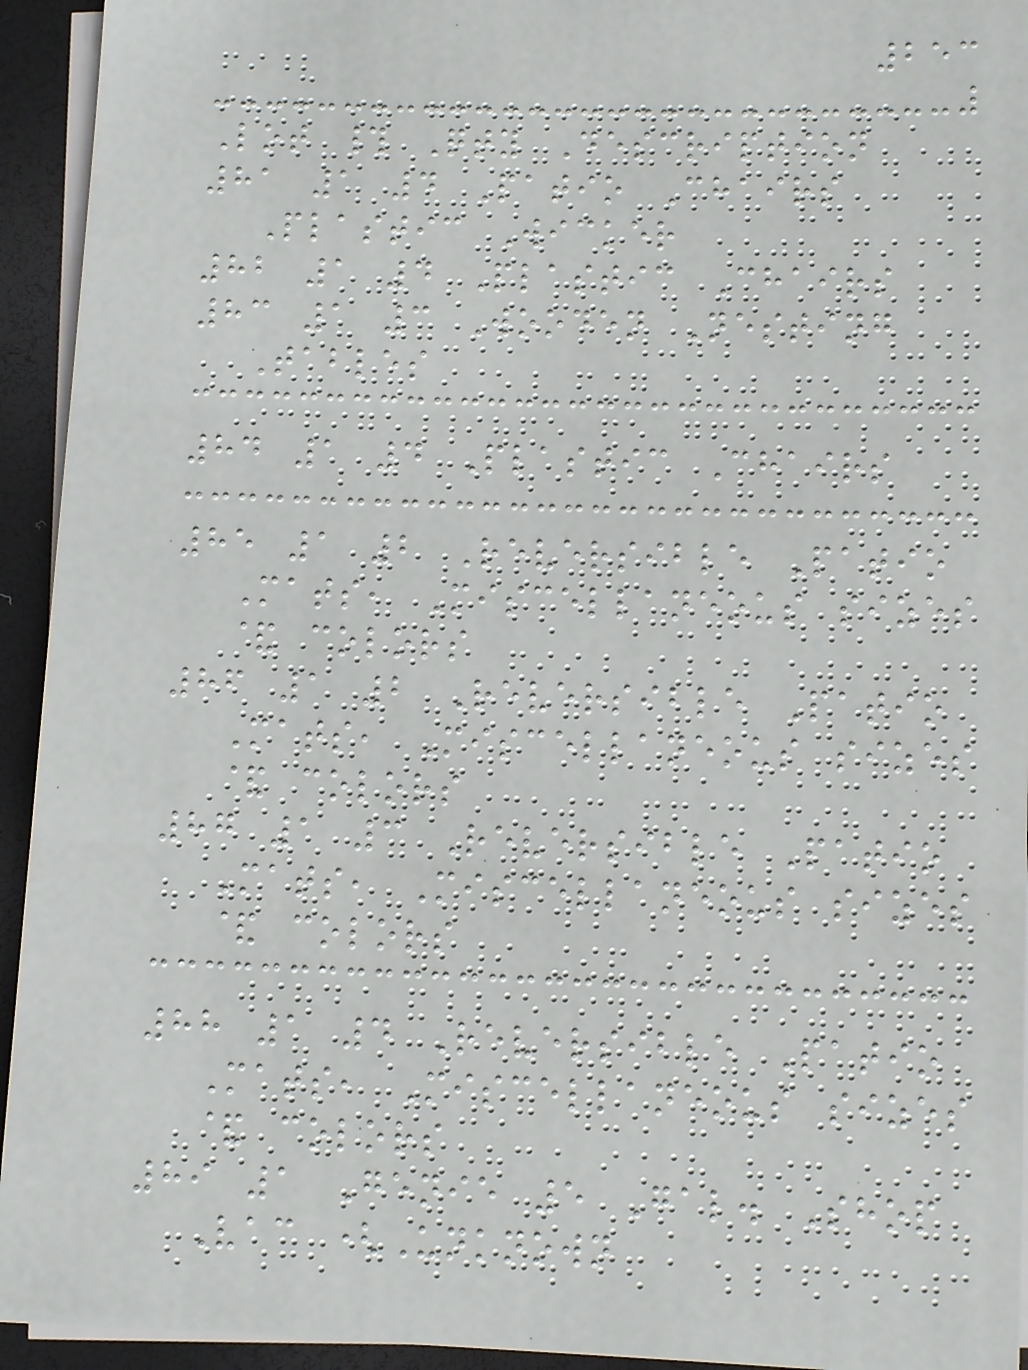253
Lot # Qty Description
81 1 4 Patio Chairs
Plastic Wicker
82 1 4 Plastic Chairs
83 1 3 Wooden Nesting
Tables
84 1 4 Plastic Chairs
85 1 2 Reversible Patio
Mats, Miscellaneous sizes
& colors
86 1 2 Reversible Patio
Mats, Miscellaneous sizes
& colors
87 1 3 Reversible Patio
Mats, Miscellaneous sizes
& colors
88 1 4 Reversible Patio
Mats, Miscellaneous sizes
& colors
89 1 Genie 5 Gal. Shop
Vac (Unknown
